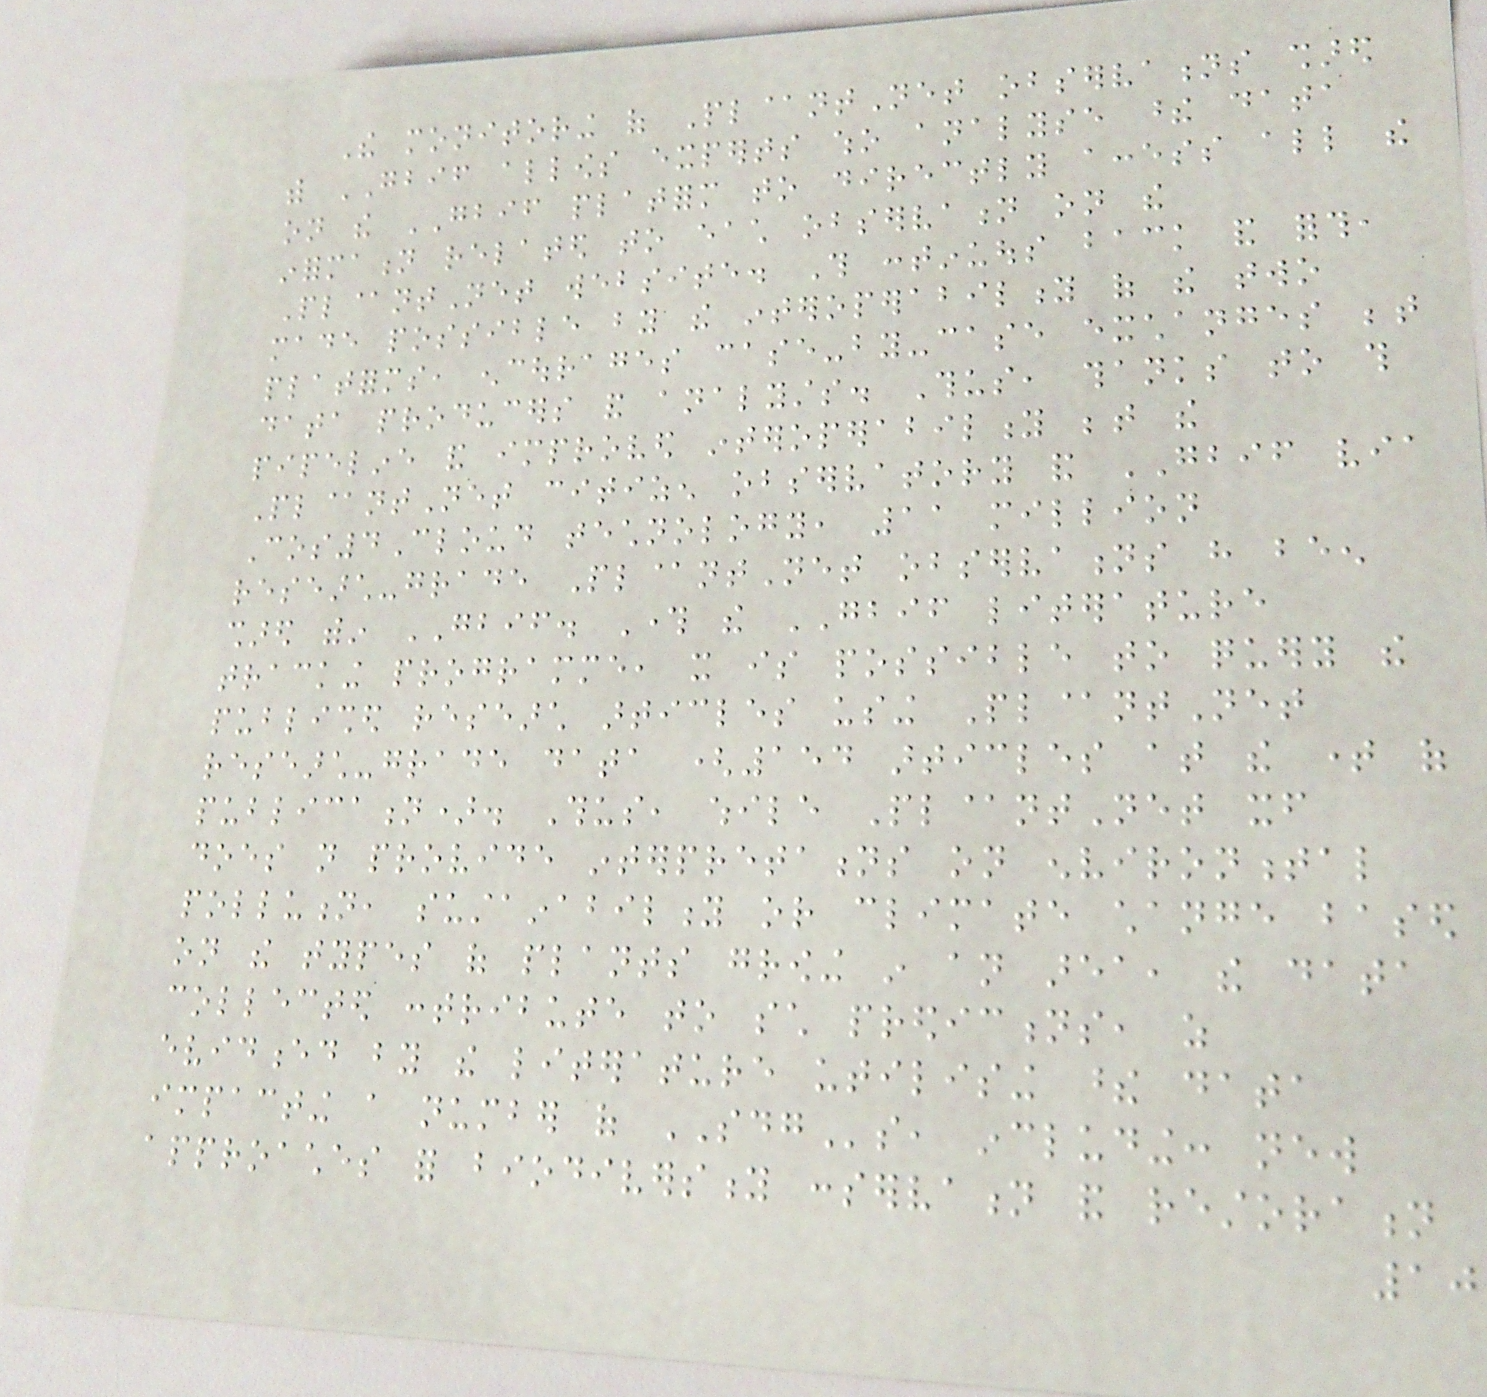The monitoring of Pl@ntNet observations shared
with GBIF allows experts who analyse these data
on the GBIF platform to directly access all the
information related to each observation on the
Pl@ntNet website. This continuous back and forth,
made possible by the interoperability of the two
platforms, encourages case-by-case exchanges between
data producers and analysts. Thus, thanks to this
pipeline and improved interoperability between the
Pl@ntNet citizen observatory and GBIF via
Cos4Cloud technology, 11 million
research-grade Pl@ntNet observations have been
shared within GBIF. Through the GBIF literature
tracking programme, it is possible to query the
published research articles using Pl@ntNet
research-grade data (154 articles at the time of
publication). Thus, while Pl@ntNet itself
does not provide interpretations on environmental
pollution, sustainability or climate change based
on the types of plants growing in an area, the data
collected contribute to such predictions, as
evidenced by the literature utilising these data
impacting a number of SDGs, including: new
approaches for biodiversity conservation and restoration
10
